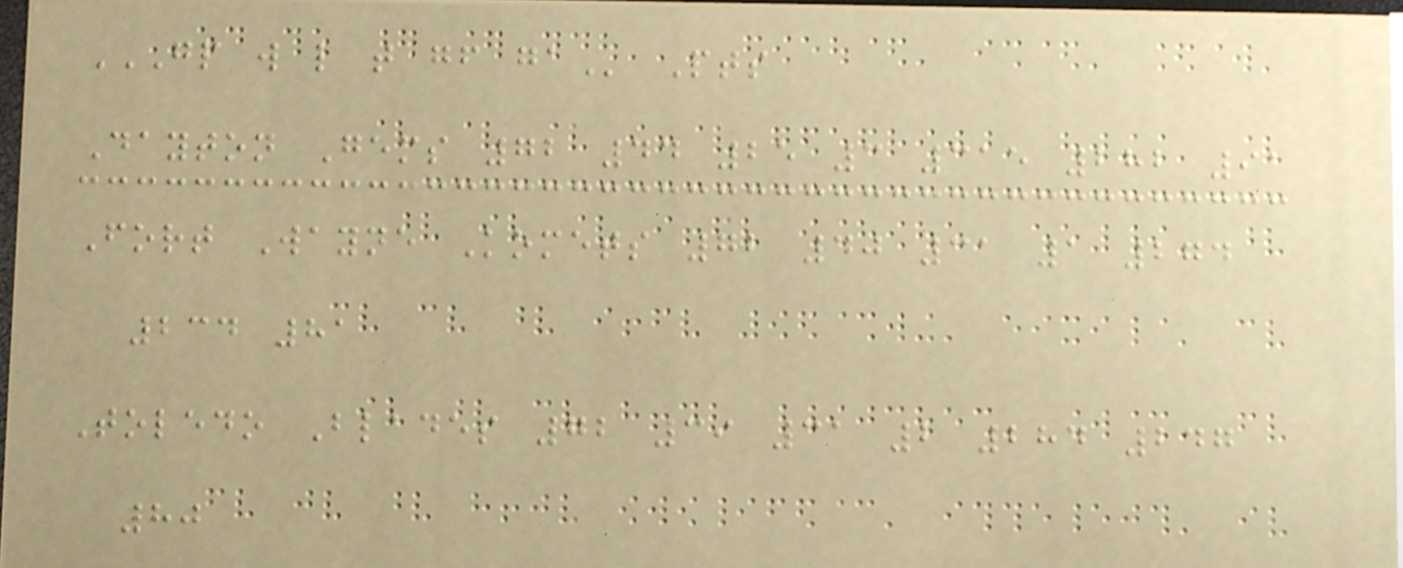GP W L T GF GA Pts
Dayton Gems 72 44 25 3 315 282 91
Fort Wayne Komets 72 40 31 1 274
234 81
Toledo Blades 72 39 31 2 284 247
80
